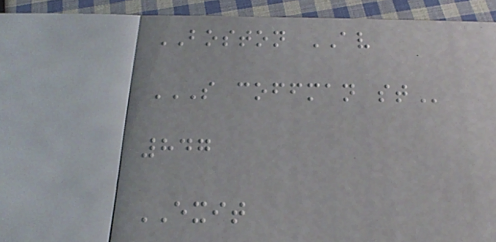BOSTON AV
S COFFMAN ST
847
EXIT
